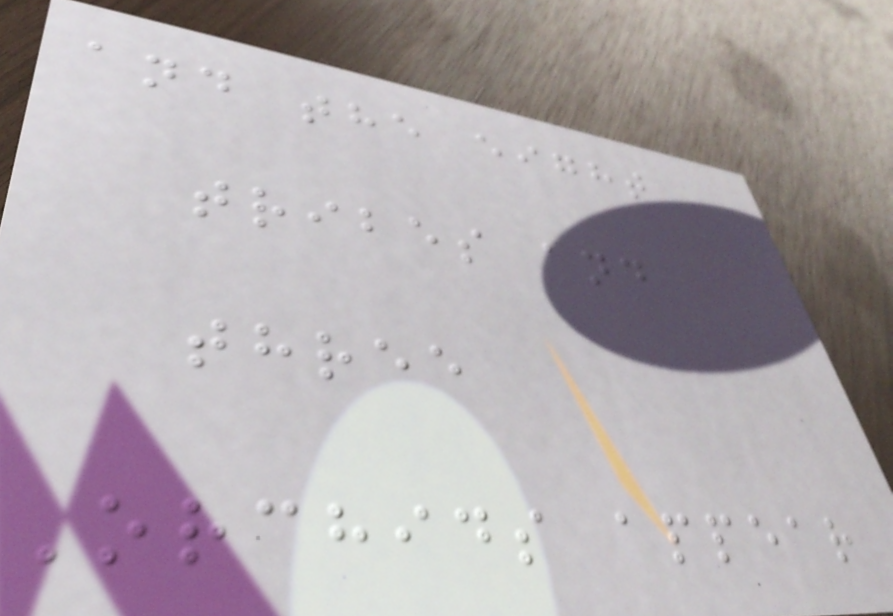and the eight
tribes and
three
Orchids appear
